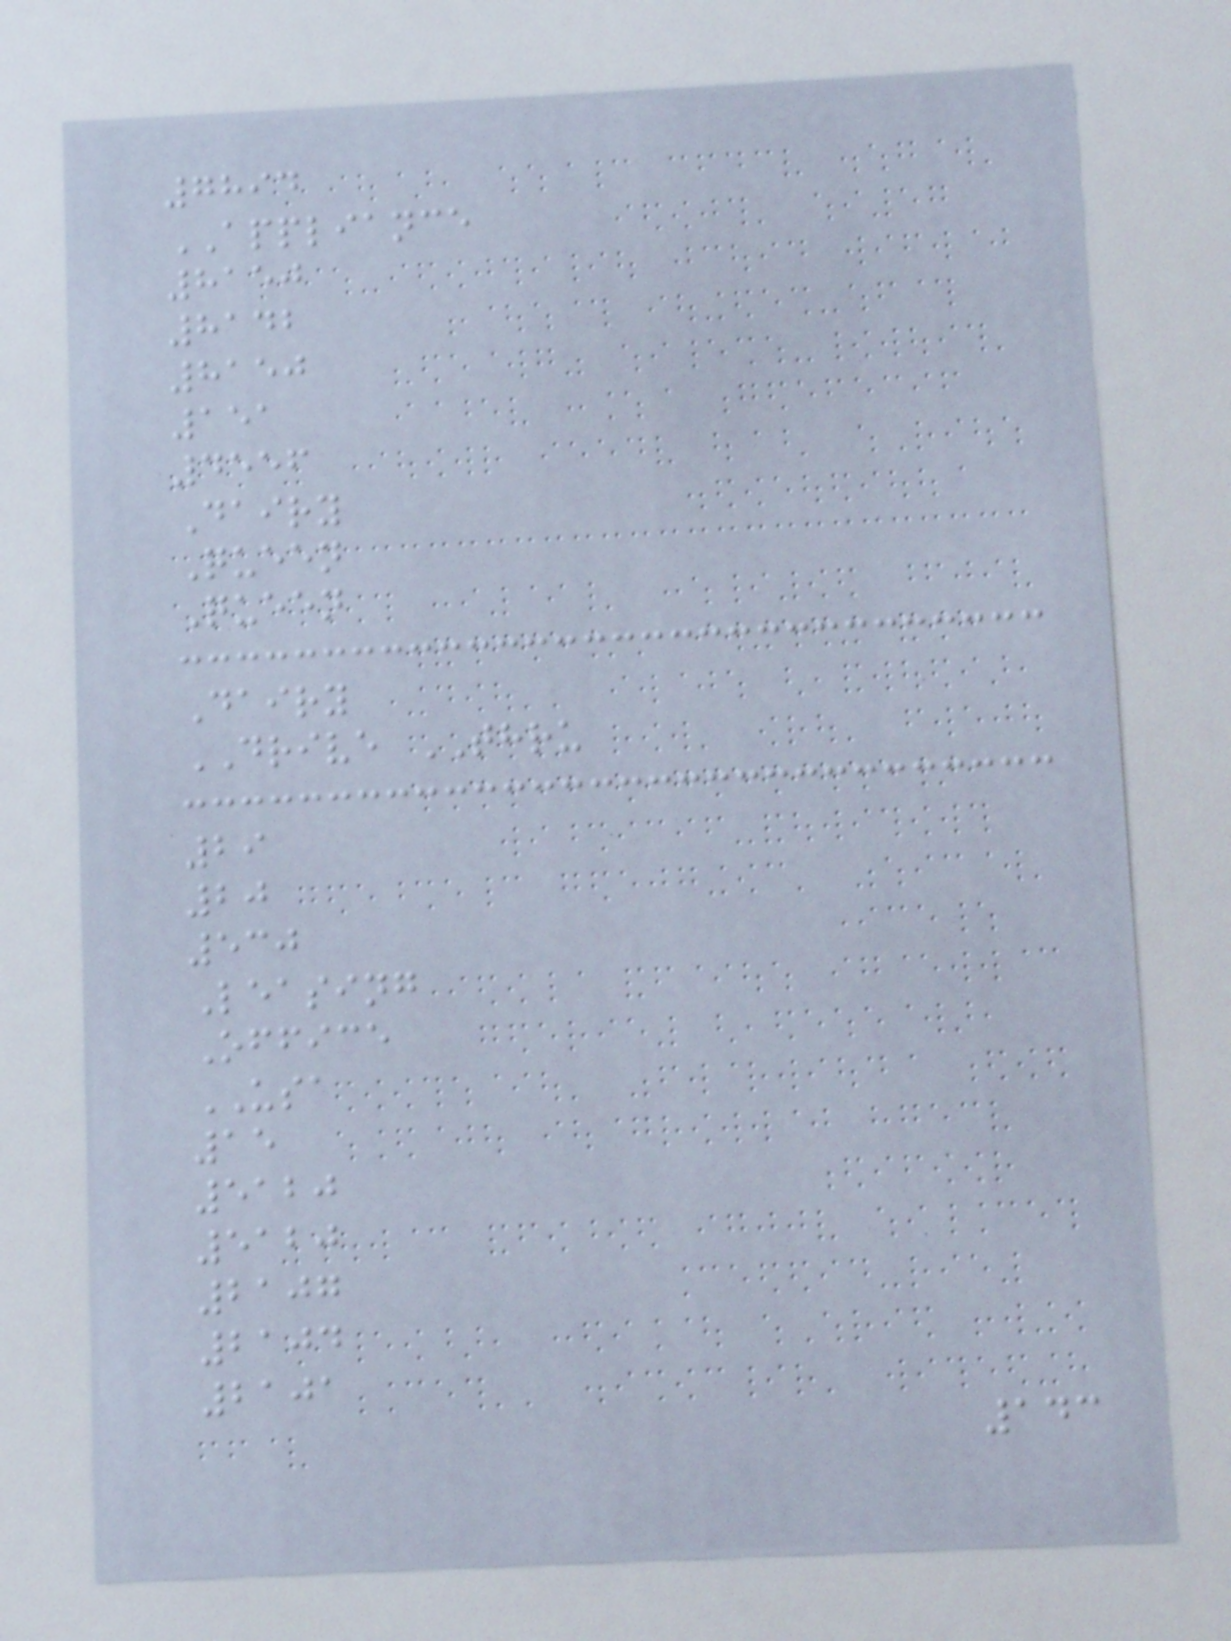7894
APPLIANCE
8150
8142
8150
151
4556
Dairy
Queen
Queen
Dairy
DRIVE THRU
29
20
530
Leasing
Office
USA
15
5120
5120
2107
2104
2101
143
